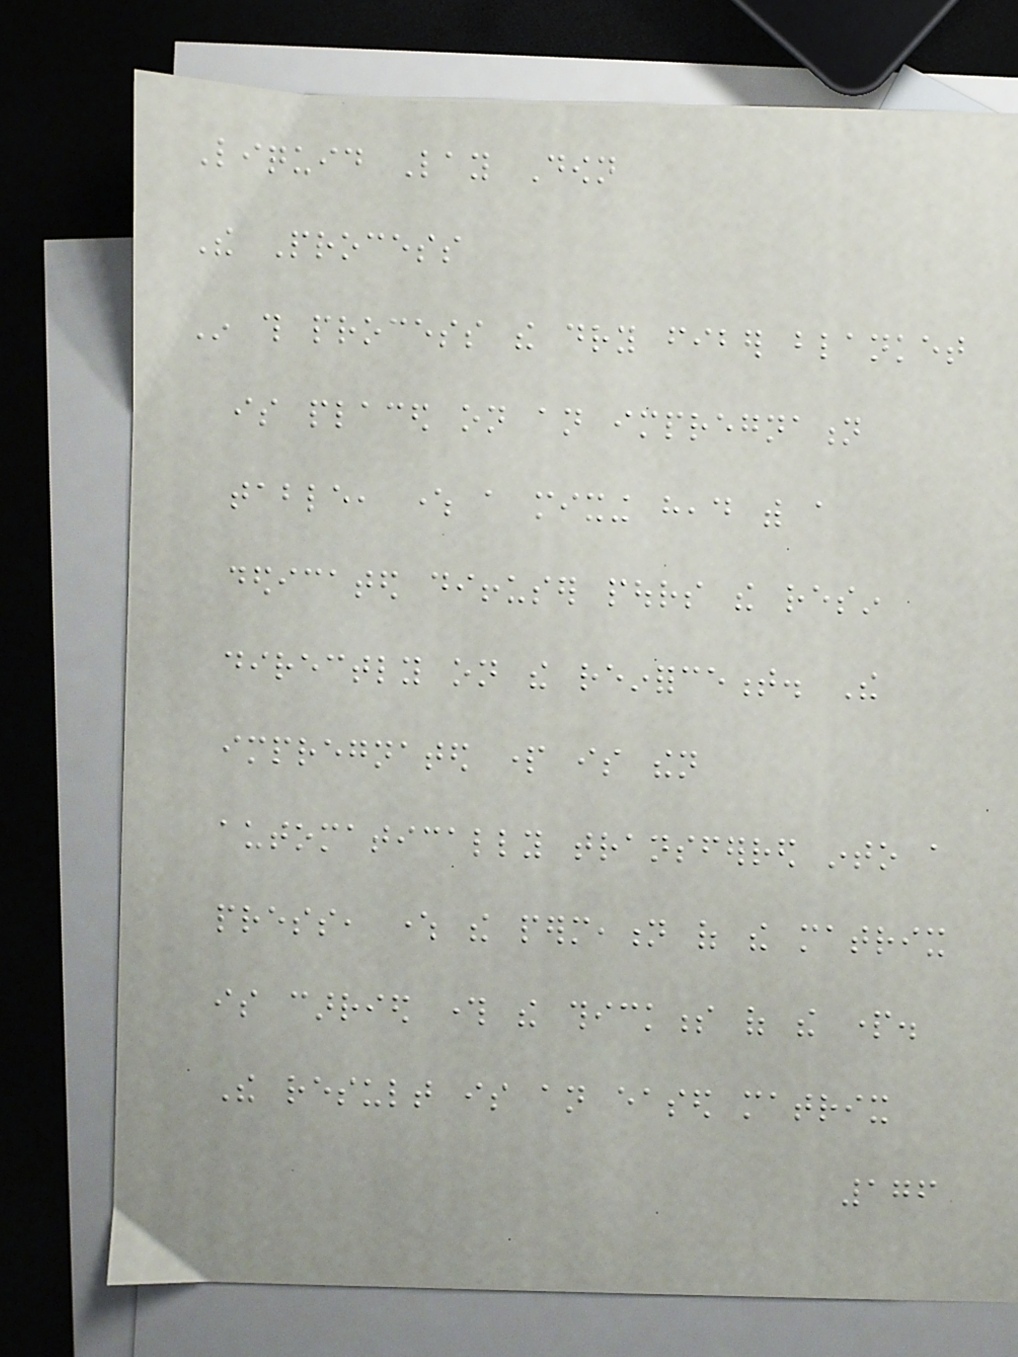Liquid Lay Down
The Process
In this process the dry fiber blanket
is placed on an impregnation
table, where a mixing head with a
dedicated diffuser pours the resin
directly on the reinforcement. The
impregnated part is then
automatically transferred into a
press, where the permeation of the matrix
is carried through the thickness of the part.
The result is an eased matrix
176
